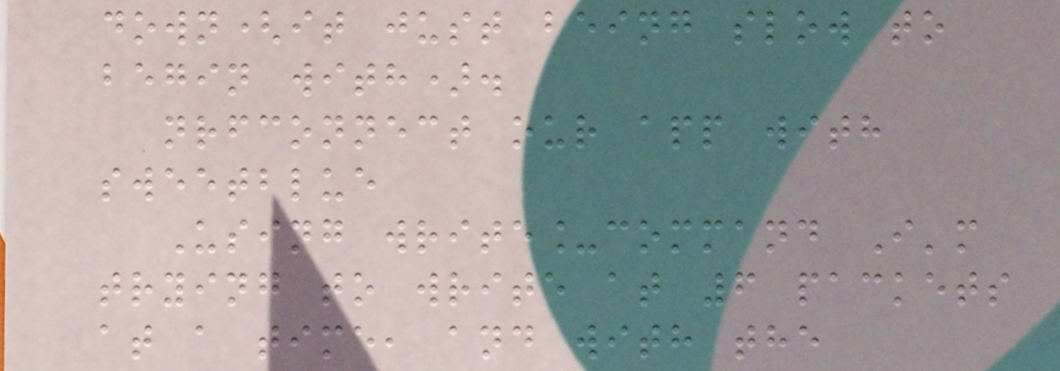down(it just being slow to
begin with).
nrfconnect our app with
sweetblue
Using write_command I'm
trying to write at 6 packets
at a time, and with the
